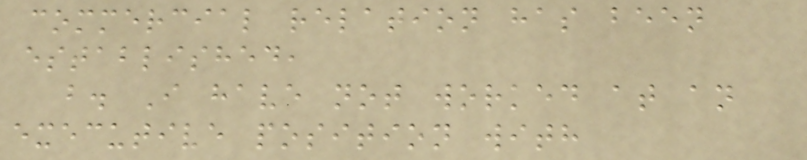commercial relation has been
established,
b. I have not worked at an
executive position with
